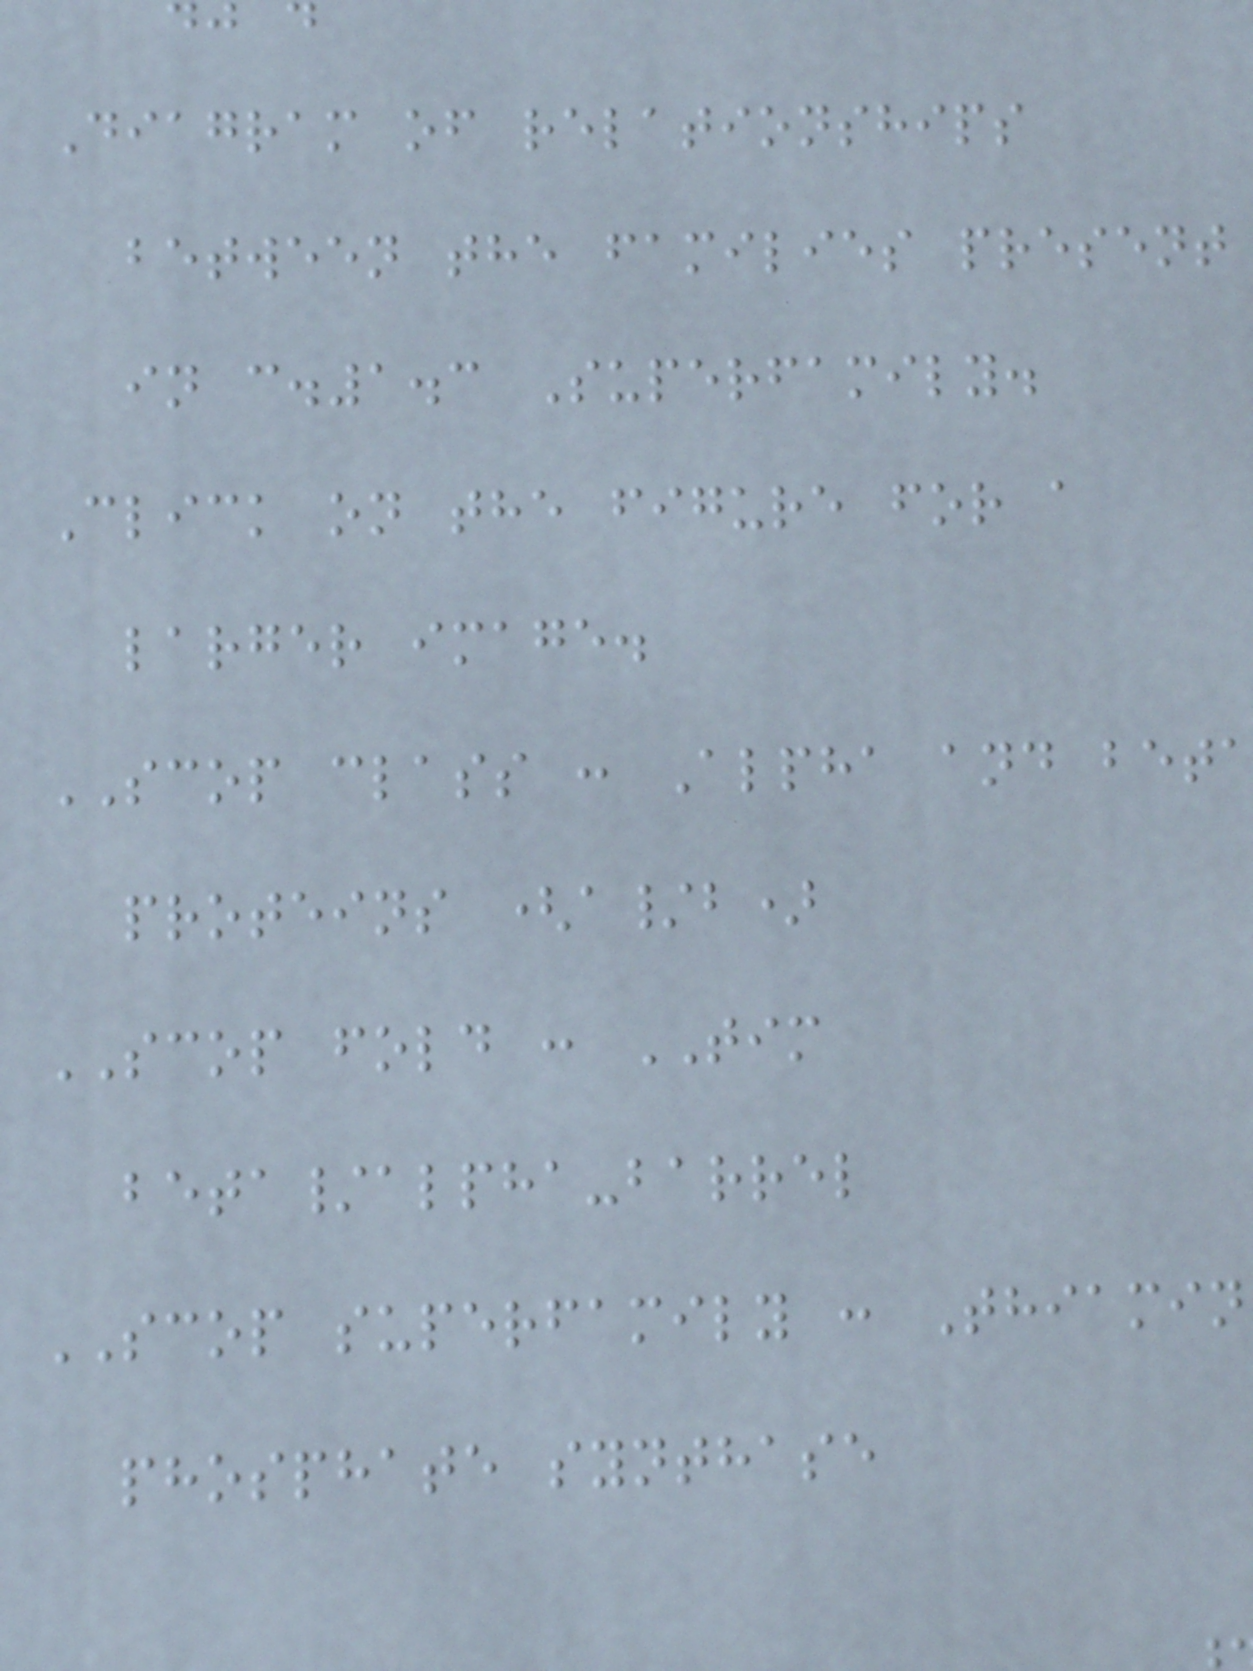Diagram of relationships
between the families present
in c.1.3 Superfamily.
Click on the figure for a
larger image.
SCOP class : Alpha and bet
proteins (a/b)
SCOP fold : TIM
beta/alpha-barrel
SCOP superfamily : Thiamin
phosphate synthase
